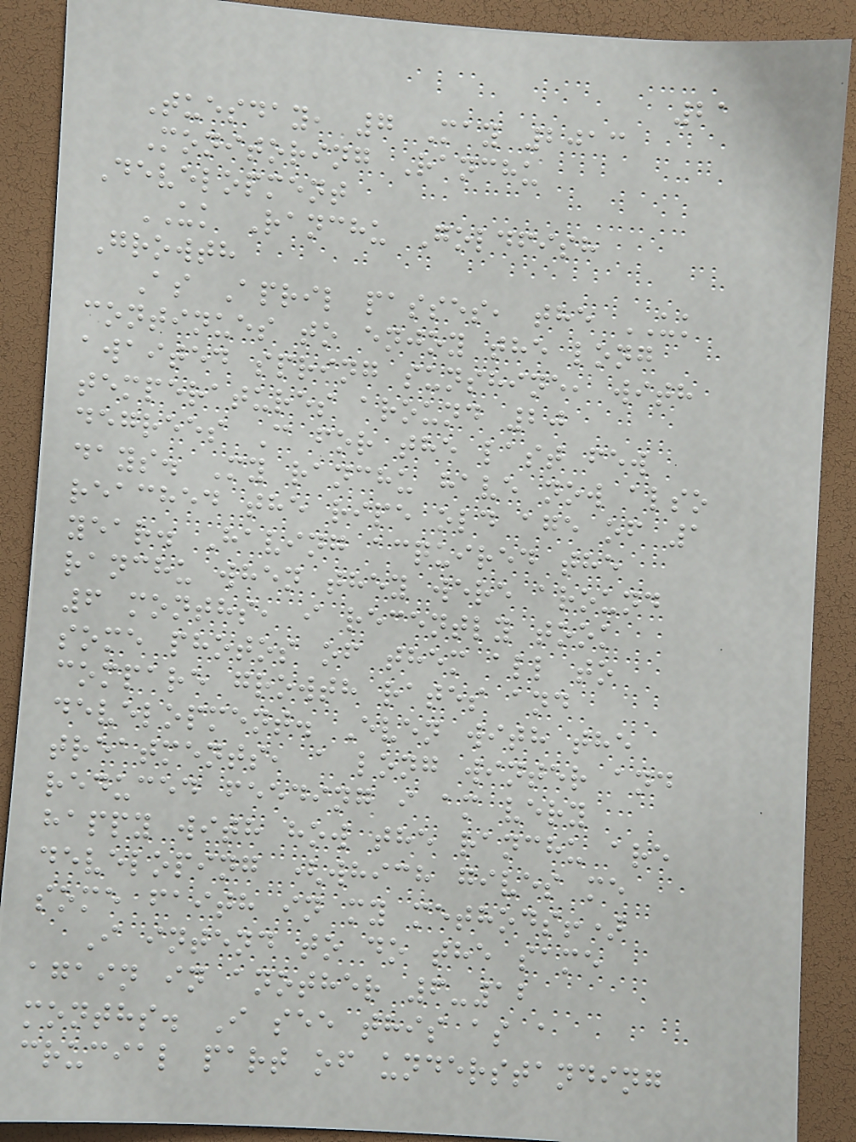21
Tuesday, 7 May 2013
Monitoring Ranchu
Development
UK Ranchu Goldfish
Growth
As April passes, the UK
continues to enjoy the long
awaited spring sunshine, with
temperatures around 20
degrees C for the last few
days. My ranchu have now also
reached the ripe old age of 1
year. Having acquired the
ranchu when they were around
6 months, i recently took
some photos of them all to
compare growth rates and
development. Even with the
treatments, a long winter and
reduced feeding i am very
happy with how the ranchu are
developing (which gives me
some faith in my methods!)
I intend to do the same
again in another 6-12
months. I see this as a
crucial part of understanding
